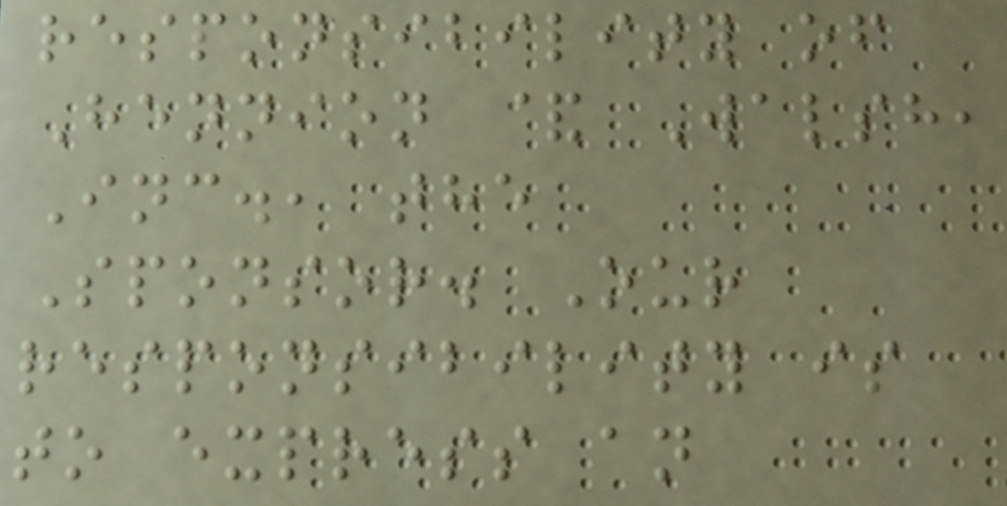responsibility of
Hennion & Walsh,
Inc., the
Sponsor. Our
responsibility is
to express an
